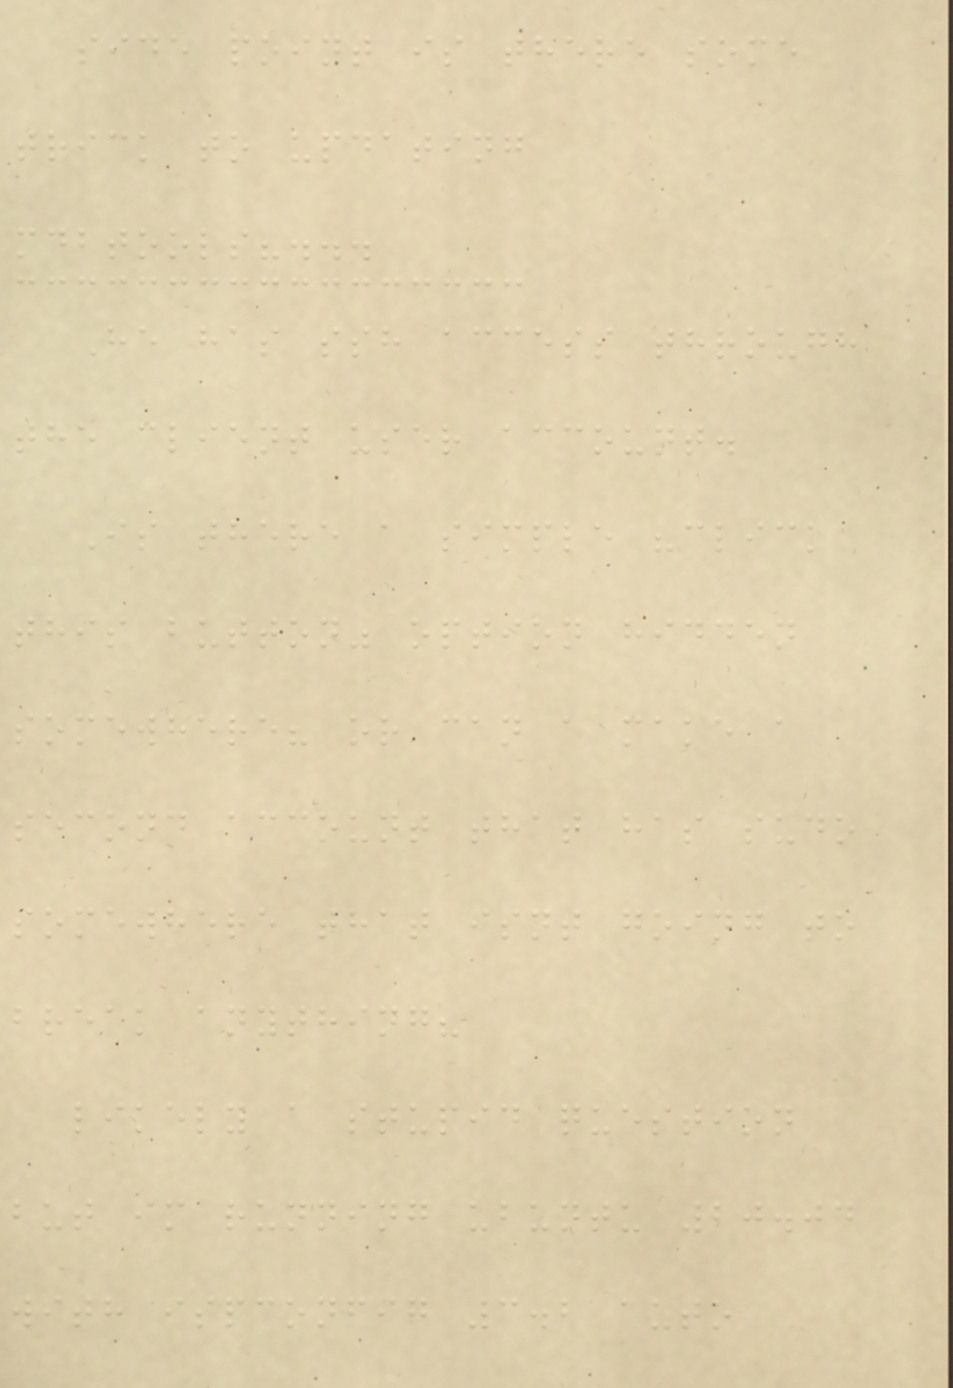side point is there some
trick to updating
mdbtools?...
He has ssh access through
the client user account.
Is there a simple "click
this button" option hidden
somewhere? or can a make a
second account that has sudo
somewhere that isnt going to
break anything?
likely a stupid question
but im running ubuntu 20.04
with ispconfig 3.2 auto
